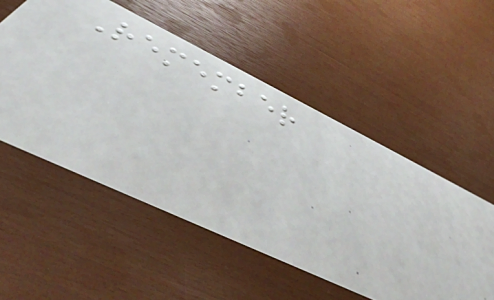Remember
